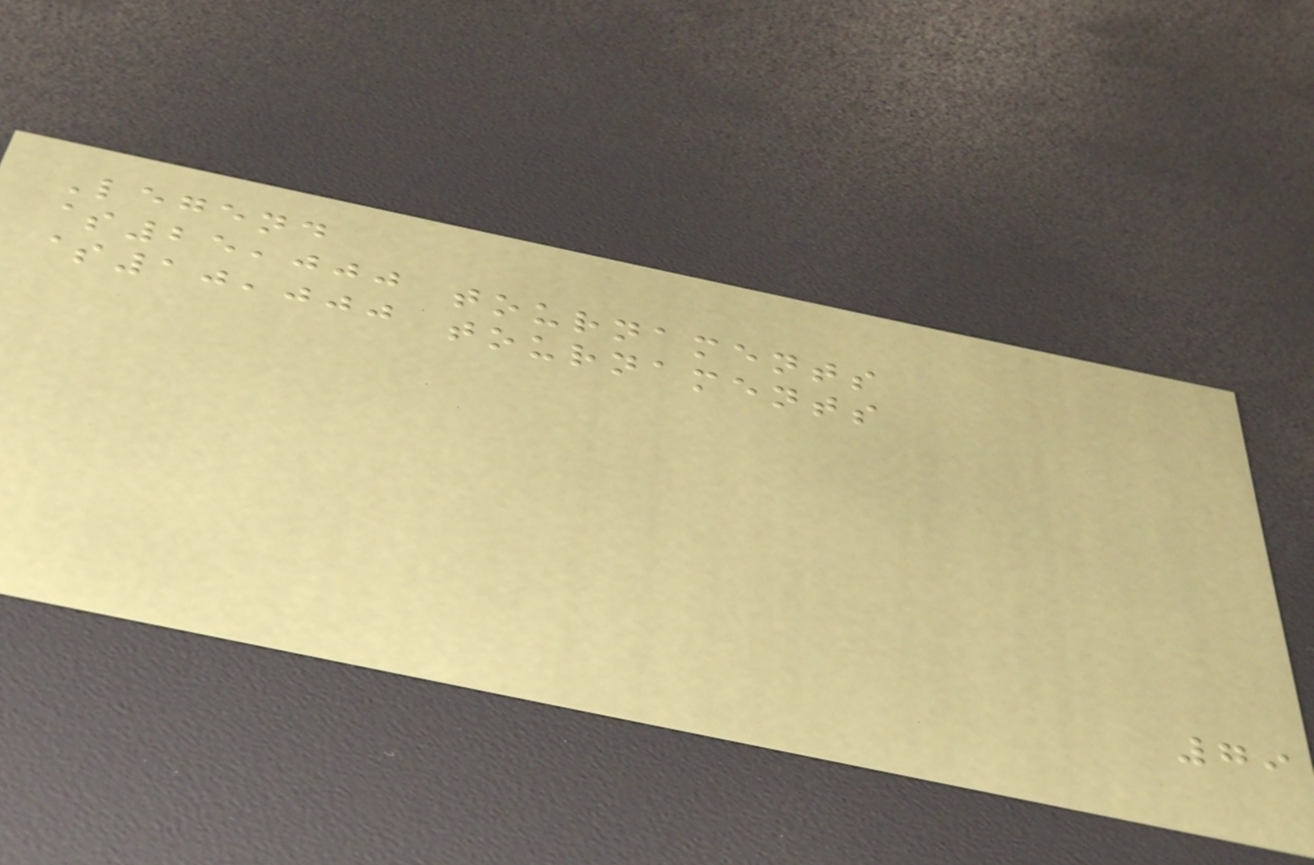Legend
$25,000 tournaments
$10,000 tournaments
79
